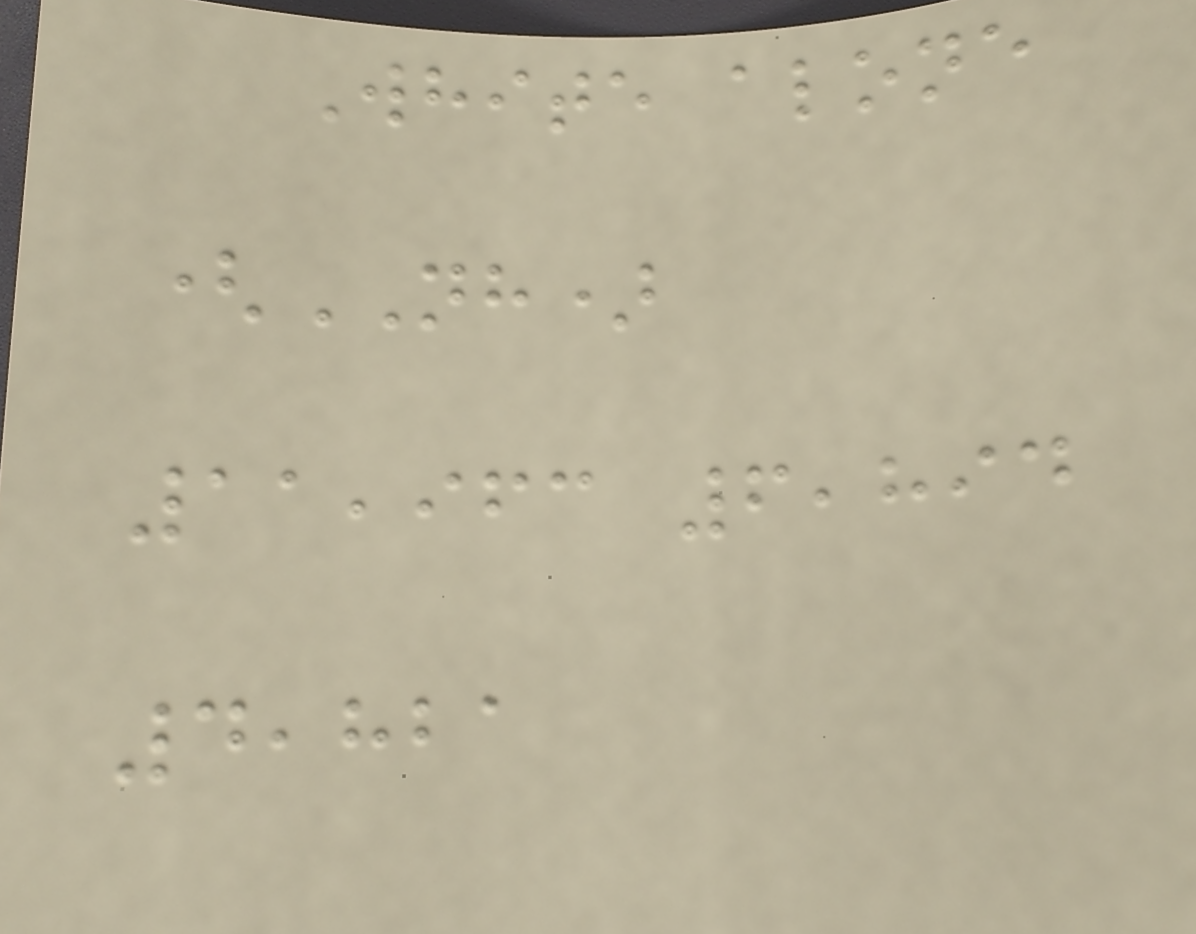White alone
(NH)
11,963 6,894
4,821
